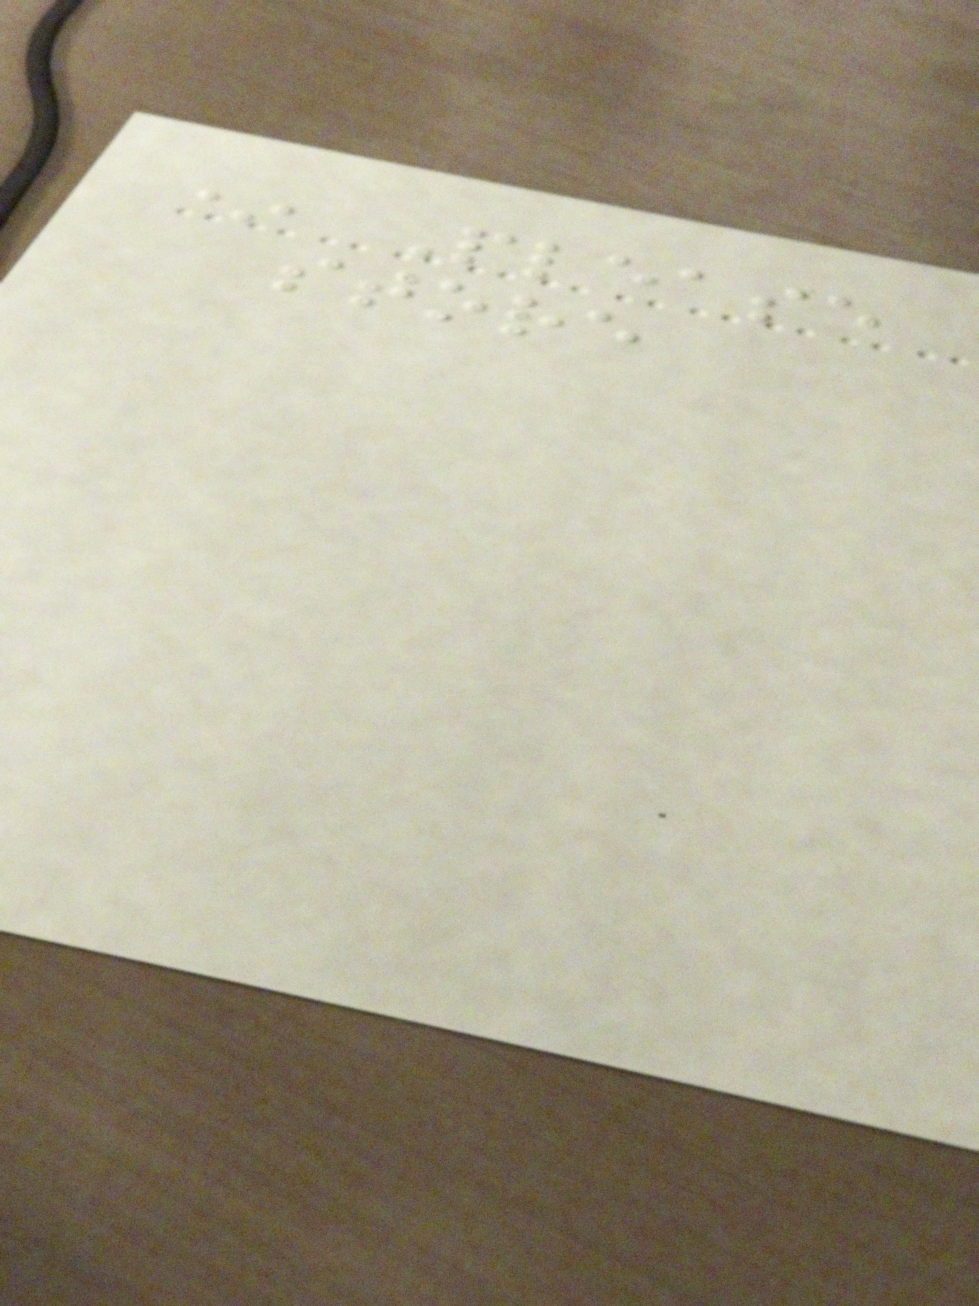* Please
store
